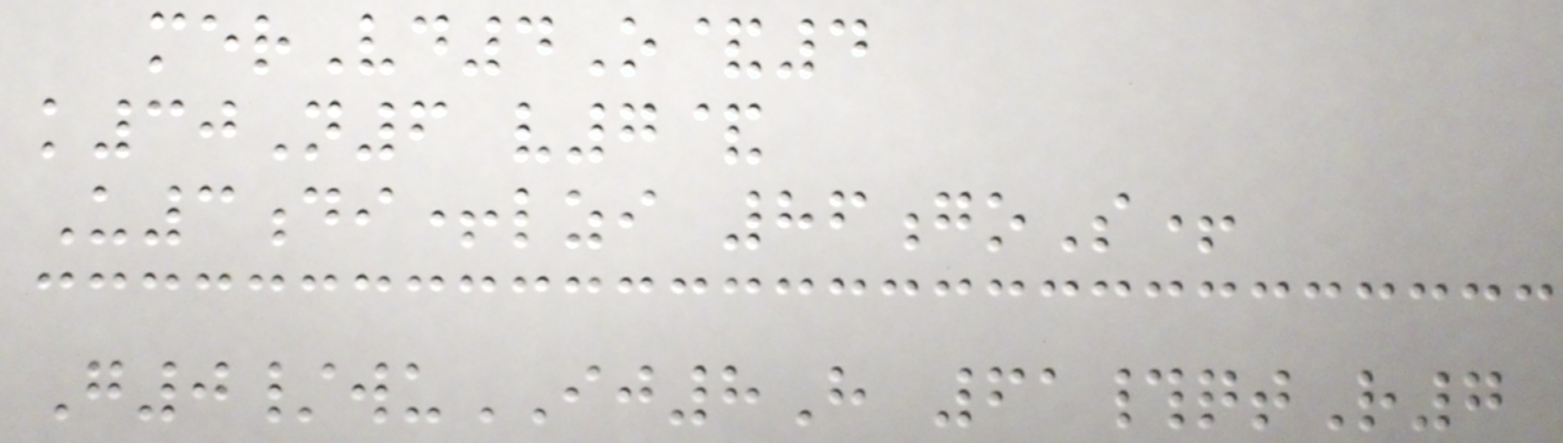merVd4O&4
k30N6 v7&
U3di+lzi 86goS+
G0/wuIJ8H 61#qtR7
